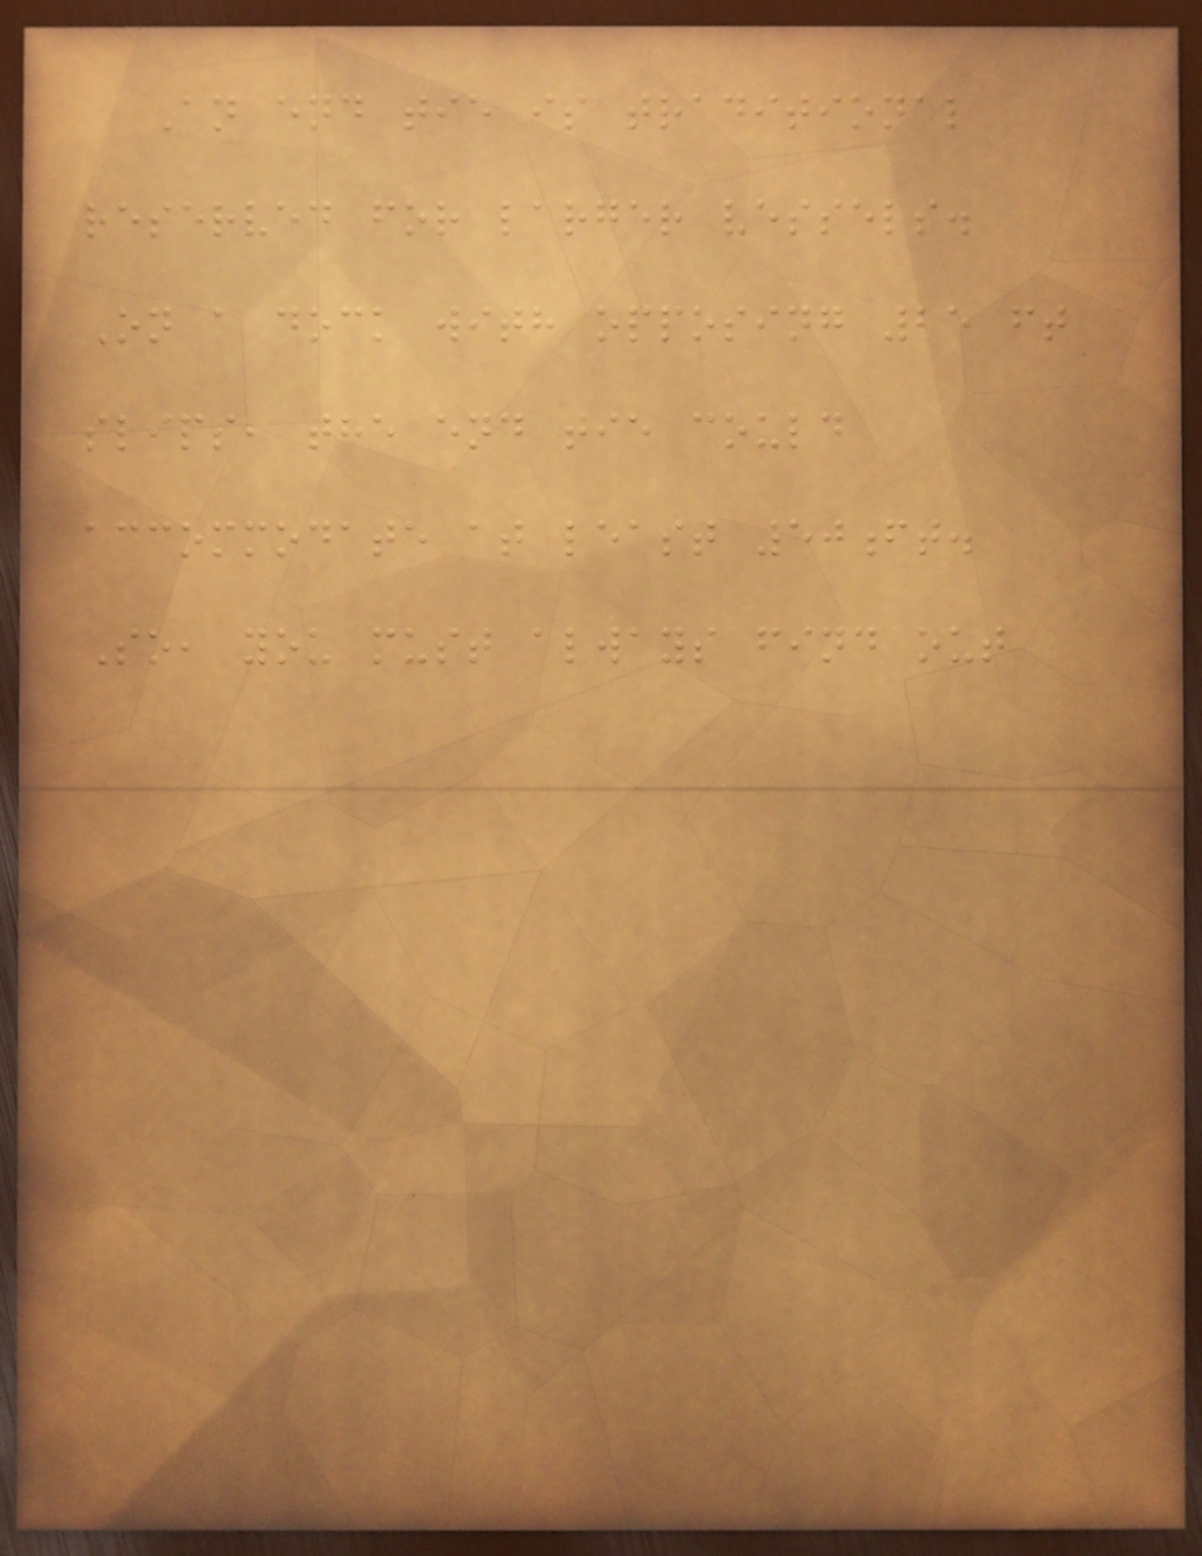An end tie is traditional
reserved for larger vessels.
On a dock with opposing 25 ft
slips, the end tie could
accommodate at least 50ft.
So, you must always find out
